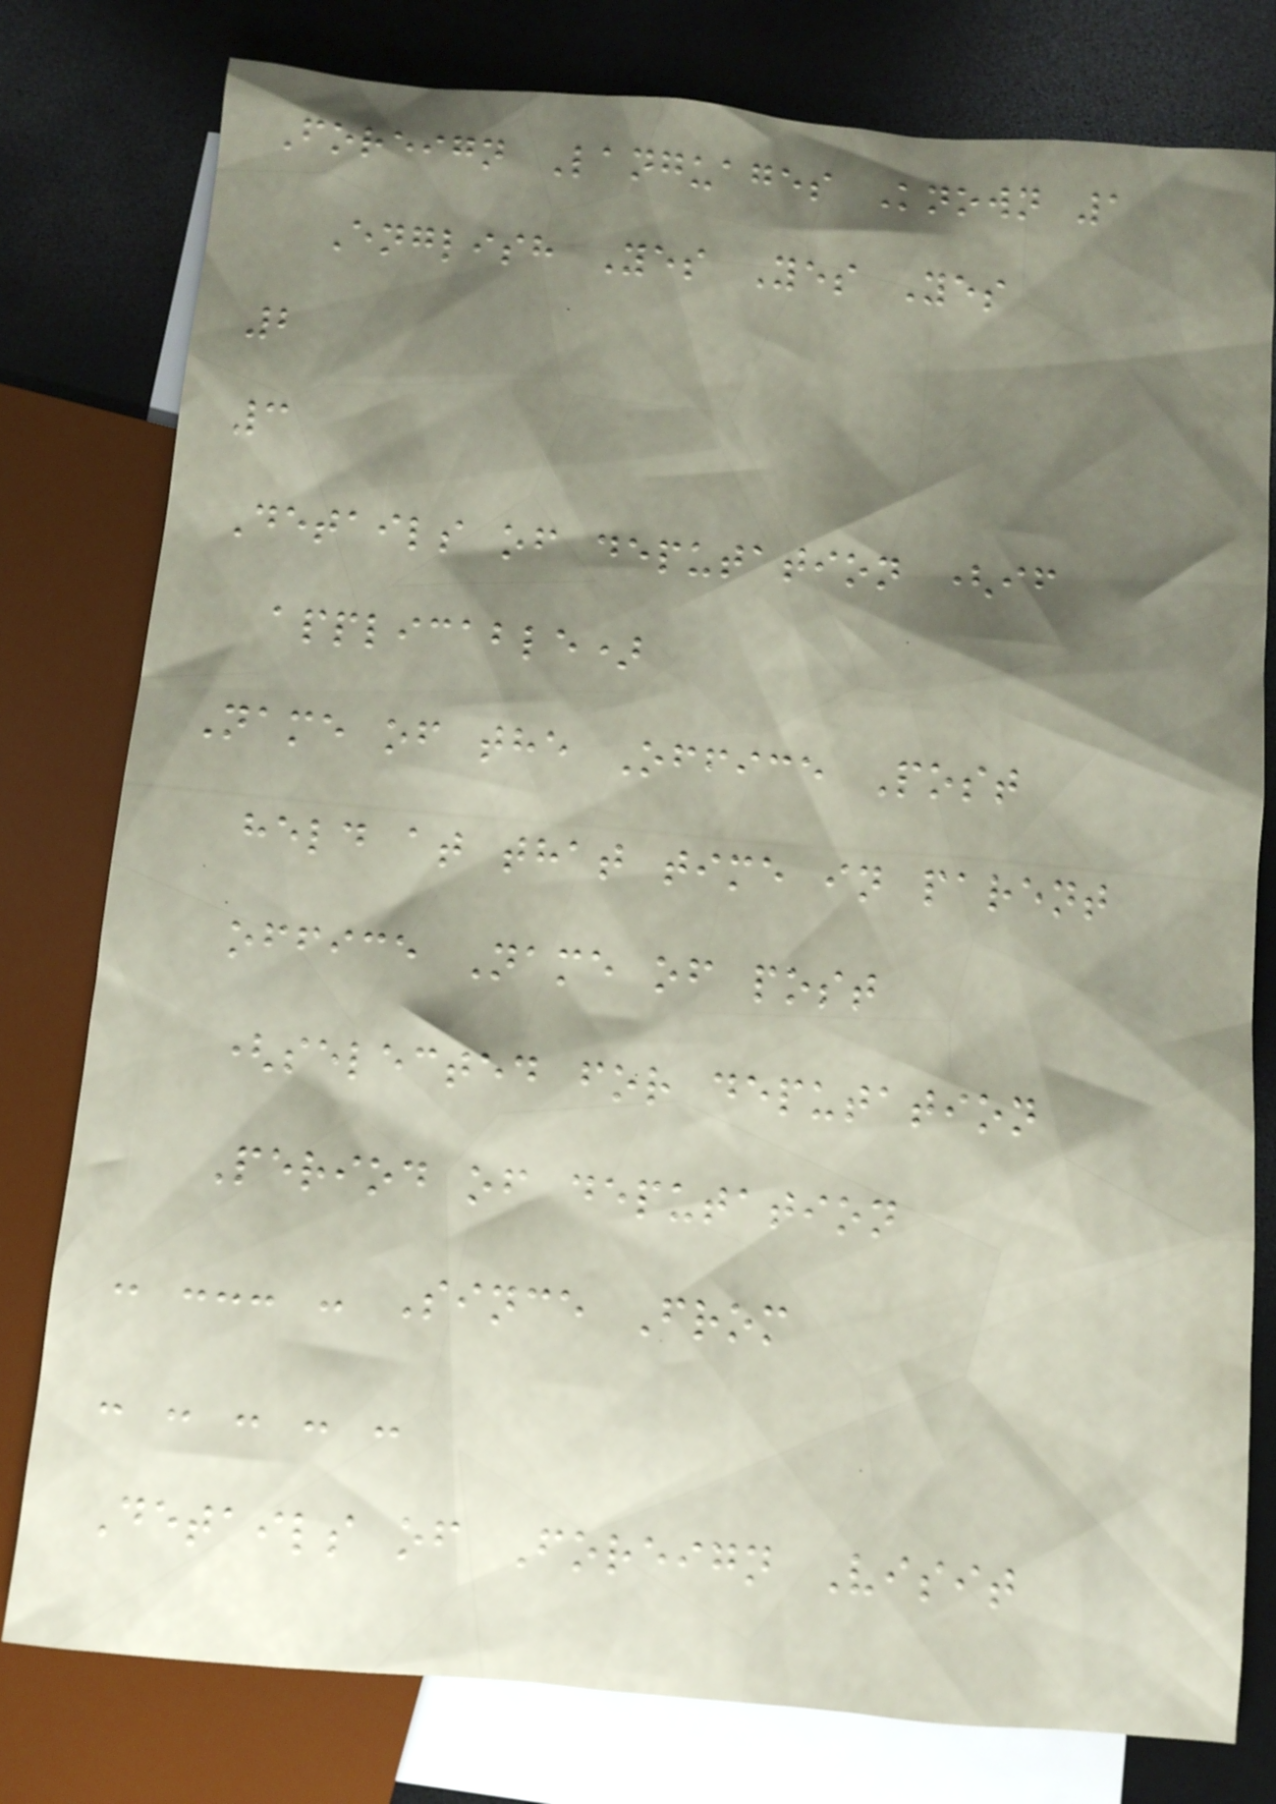Foreign Languages Known 1
English Yes Yes Yes
2
3
Details of deputation (if
applicable)
Name of the Office Post
held at that time in parent
office Name of post
(selected for deputation
Period of deputation
- --- - Since From
- - - - -
Details of Foreign Visit
